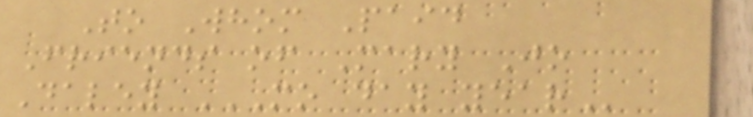To Whom Paid
Friends of Mary Jo
Daley MO DAY YEAR
